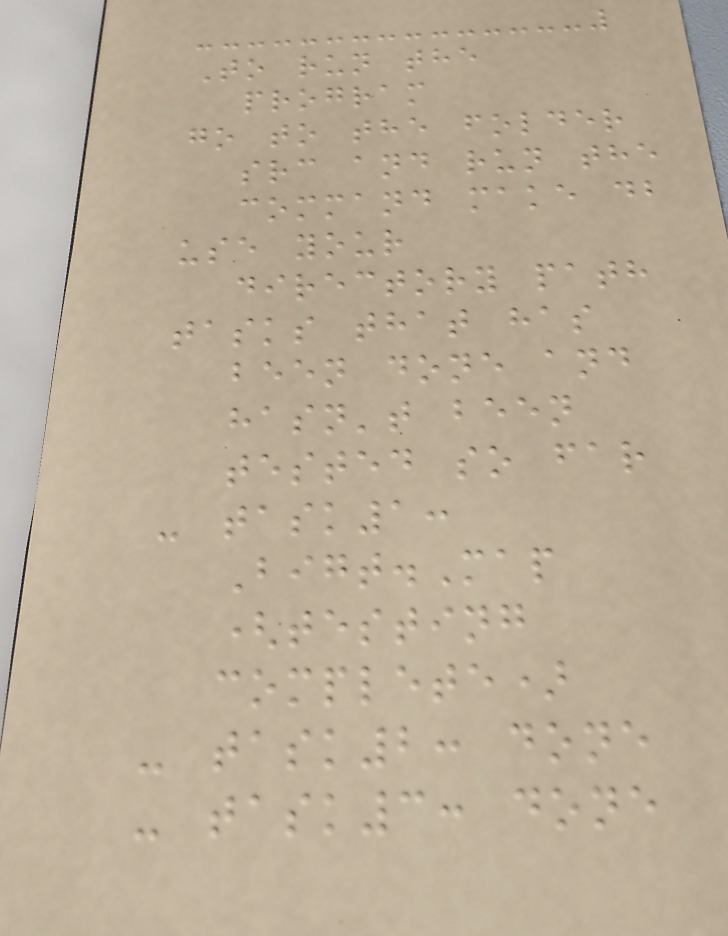To run the
program
go to the folder
src and run the
command make db
use your
directory path
tasks that has
been done and
hasn't been
tested so far
- task1:
Bigt.Map
(testing
complete)
- task2: done
- task3: done
